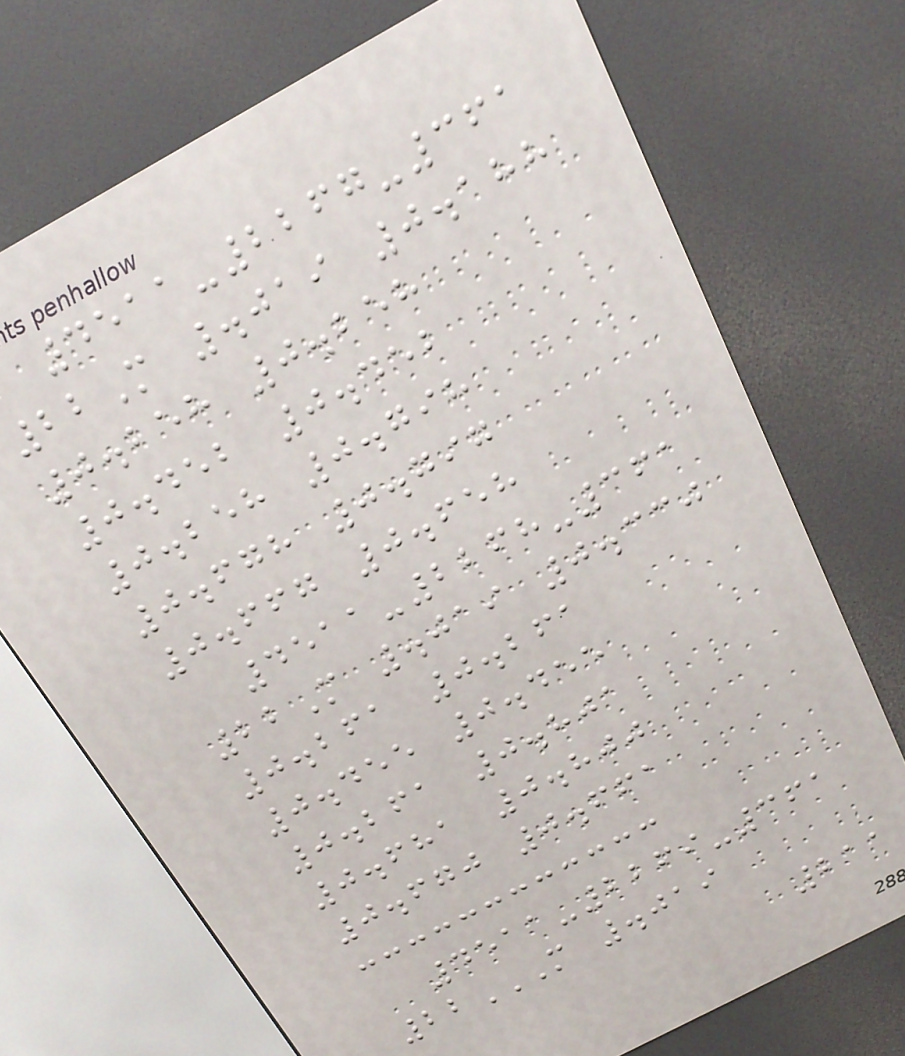4511-2267-361
22M .019 0.188
0.258 0.258
0.452 0.452
0.258 0.798
0.678 0.797
0.667 0.658
4511-2268-361
22M .019 0.330
0.261 0.261
0.455 0.455
0.261 0.801
0.681 0.800
0.670 0.661
4511-2269-361
22M .019
211
